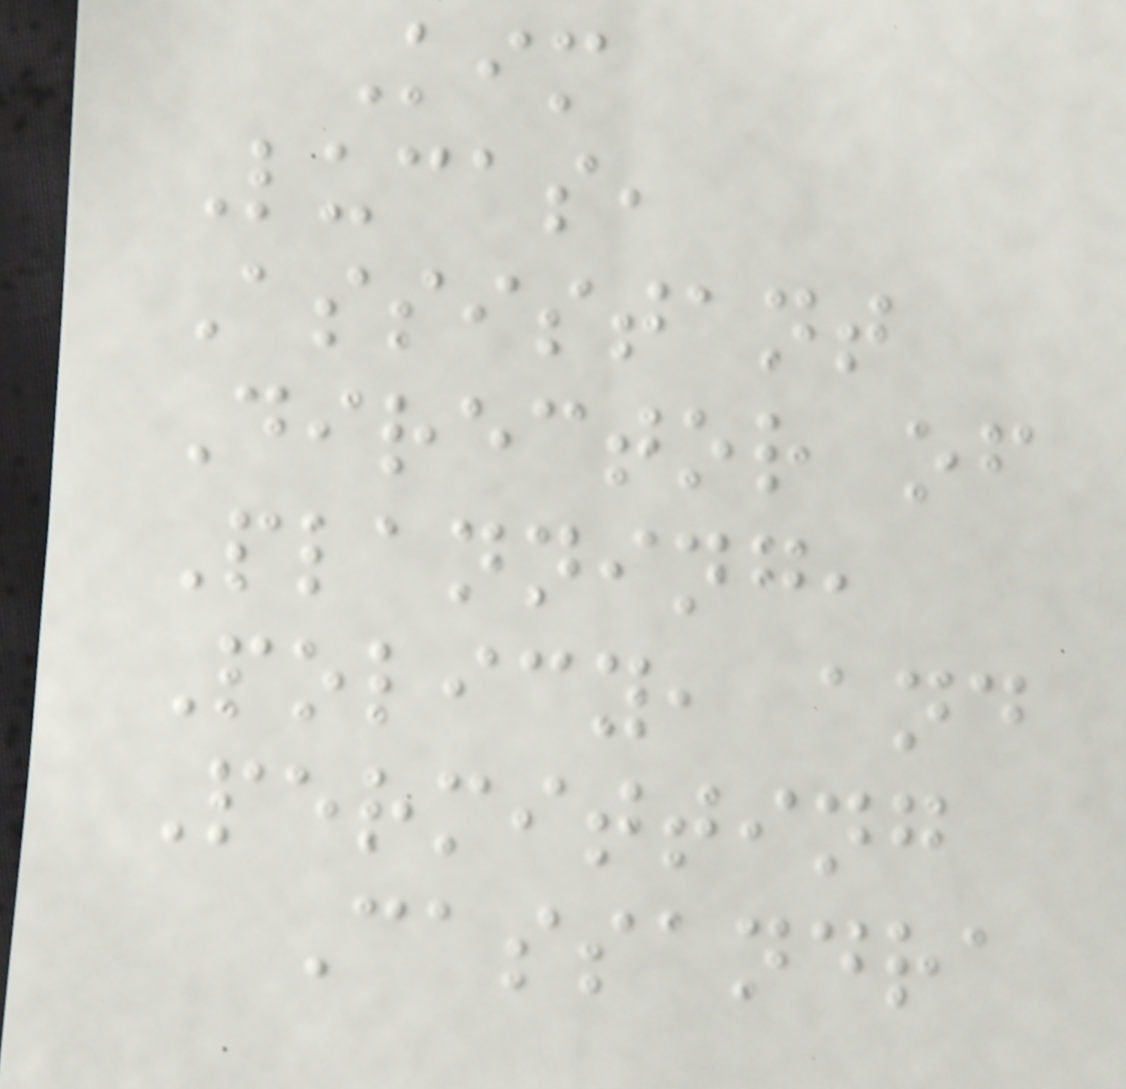Kim
Lucas,
Assistant
Director of
Planning,
Policy, and
Permitting
Cassandra
